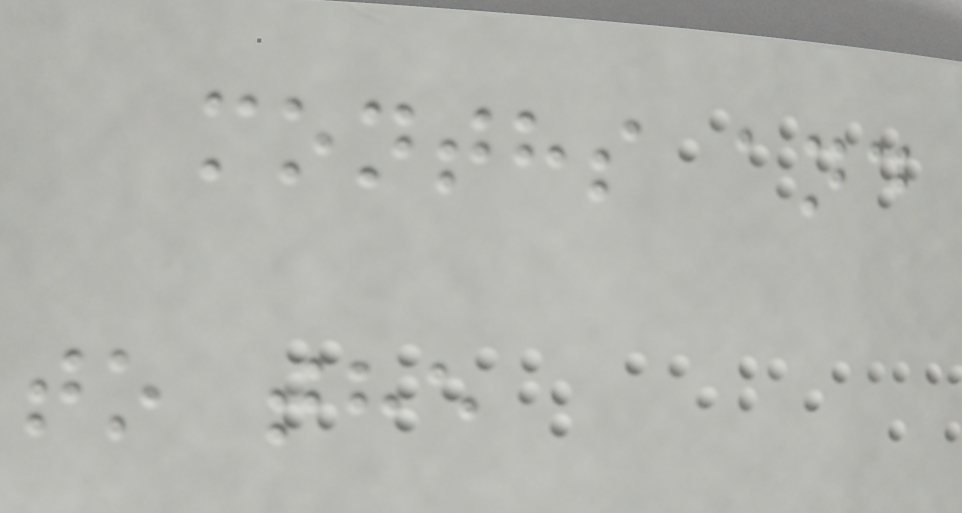months and
to the
